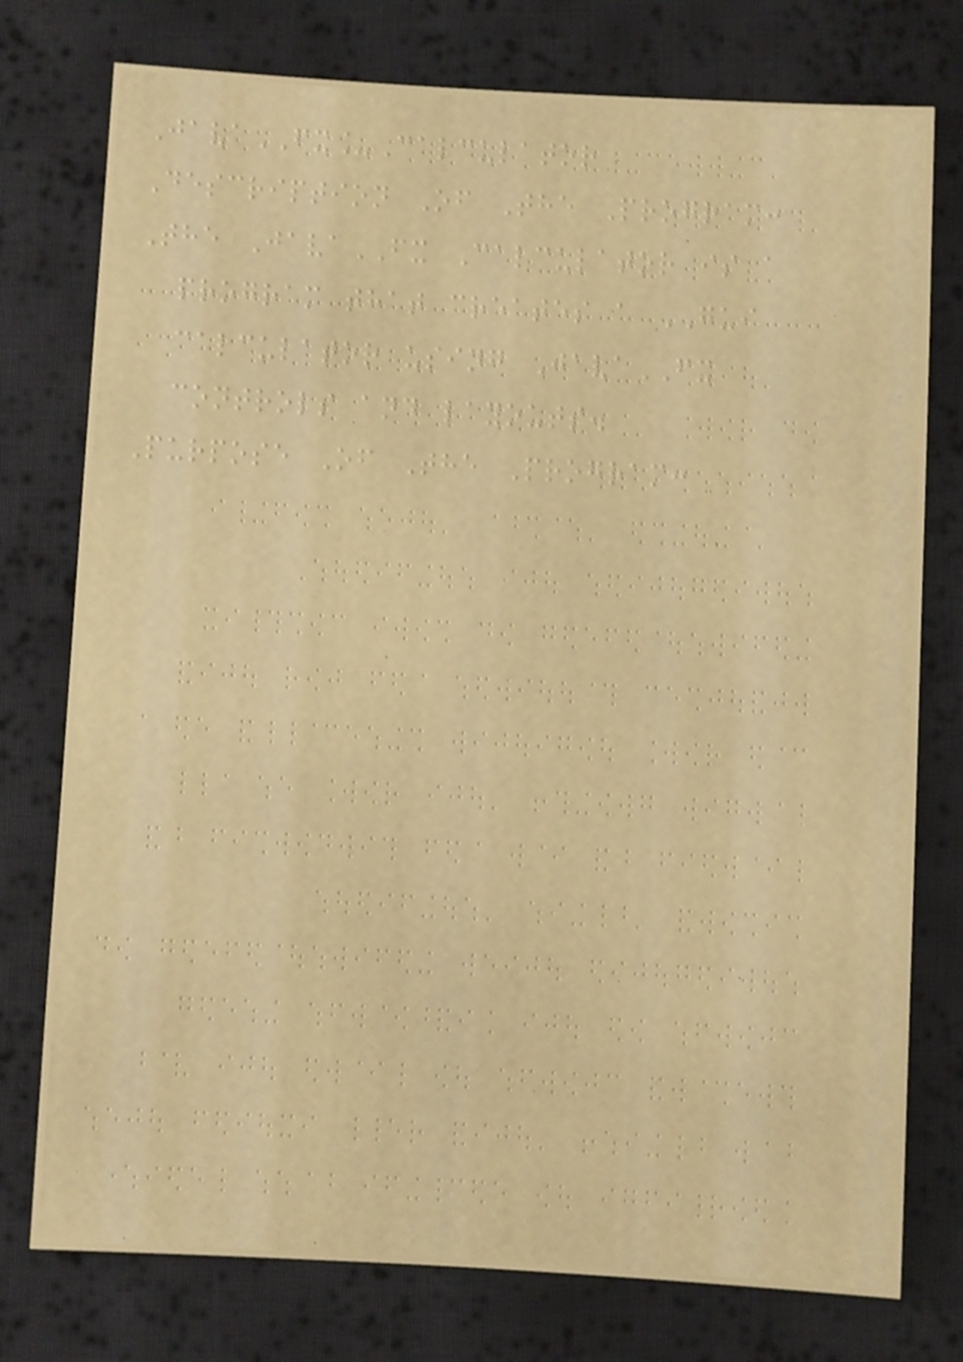JavaFX_Calculator
Description Of The Program:
The JavaFX Calculator is a
program that creates a GUI
calculator using JavaFX
controls and layouts.
Purpose Of The Program:
